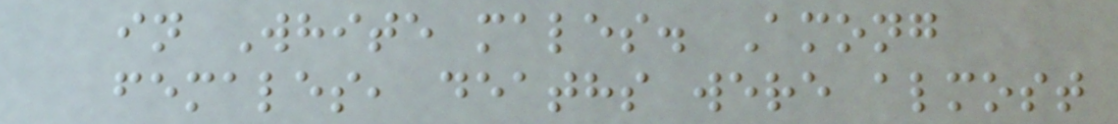in White males. Among
females, deaths were almost
